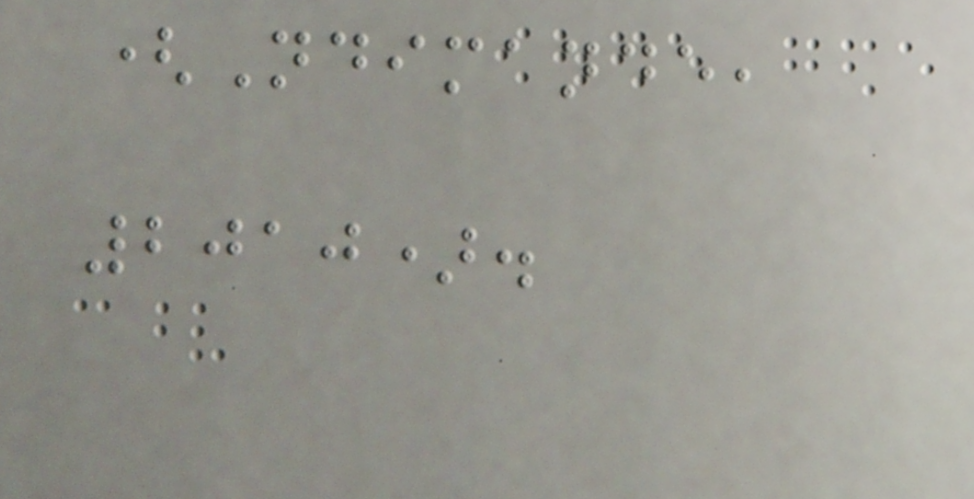(Ndimande,
2010).
